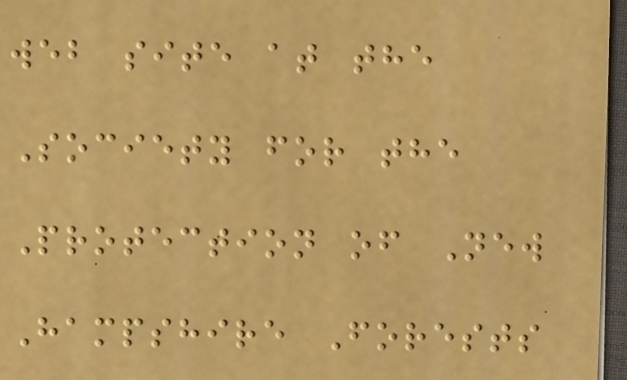web site at the
Society for the
Protection of New
Hampshire Forests
